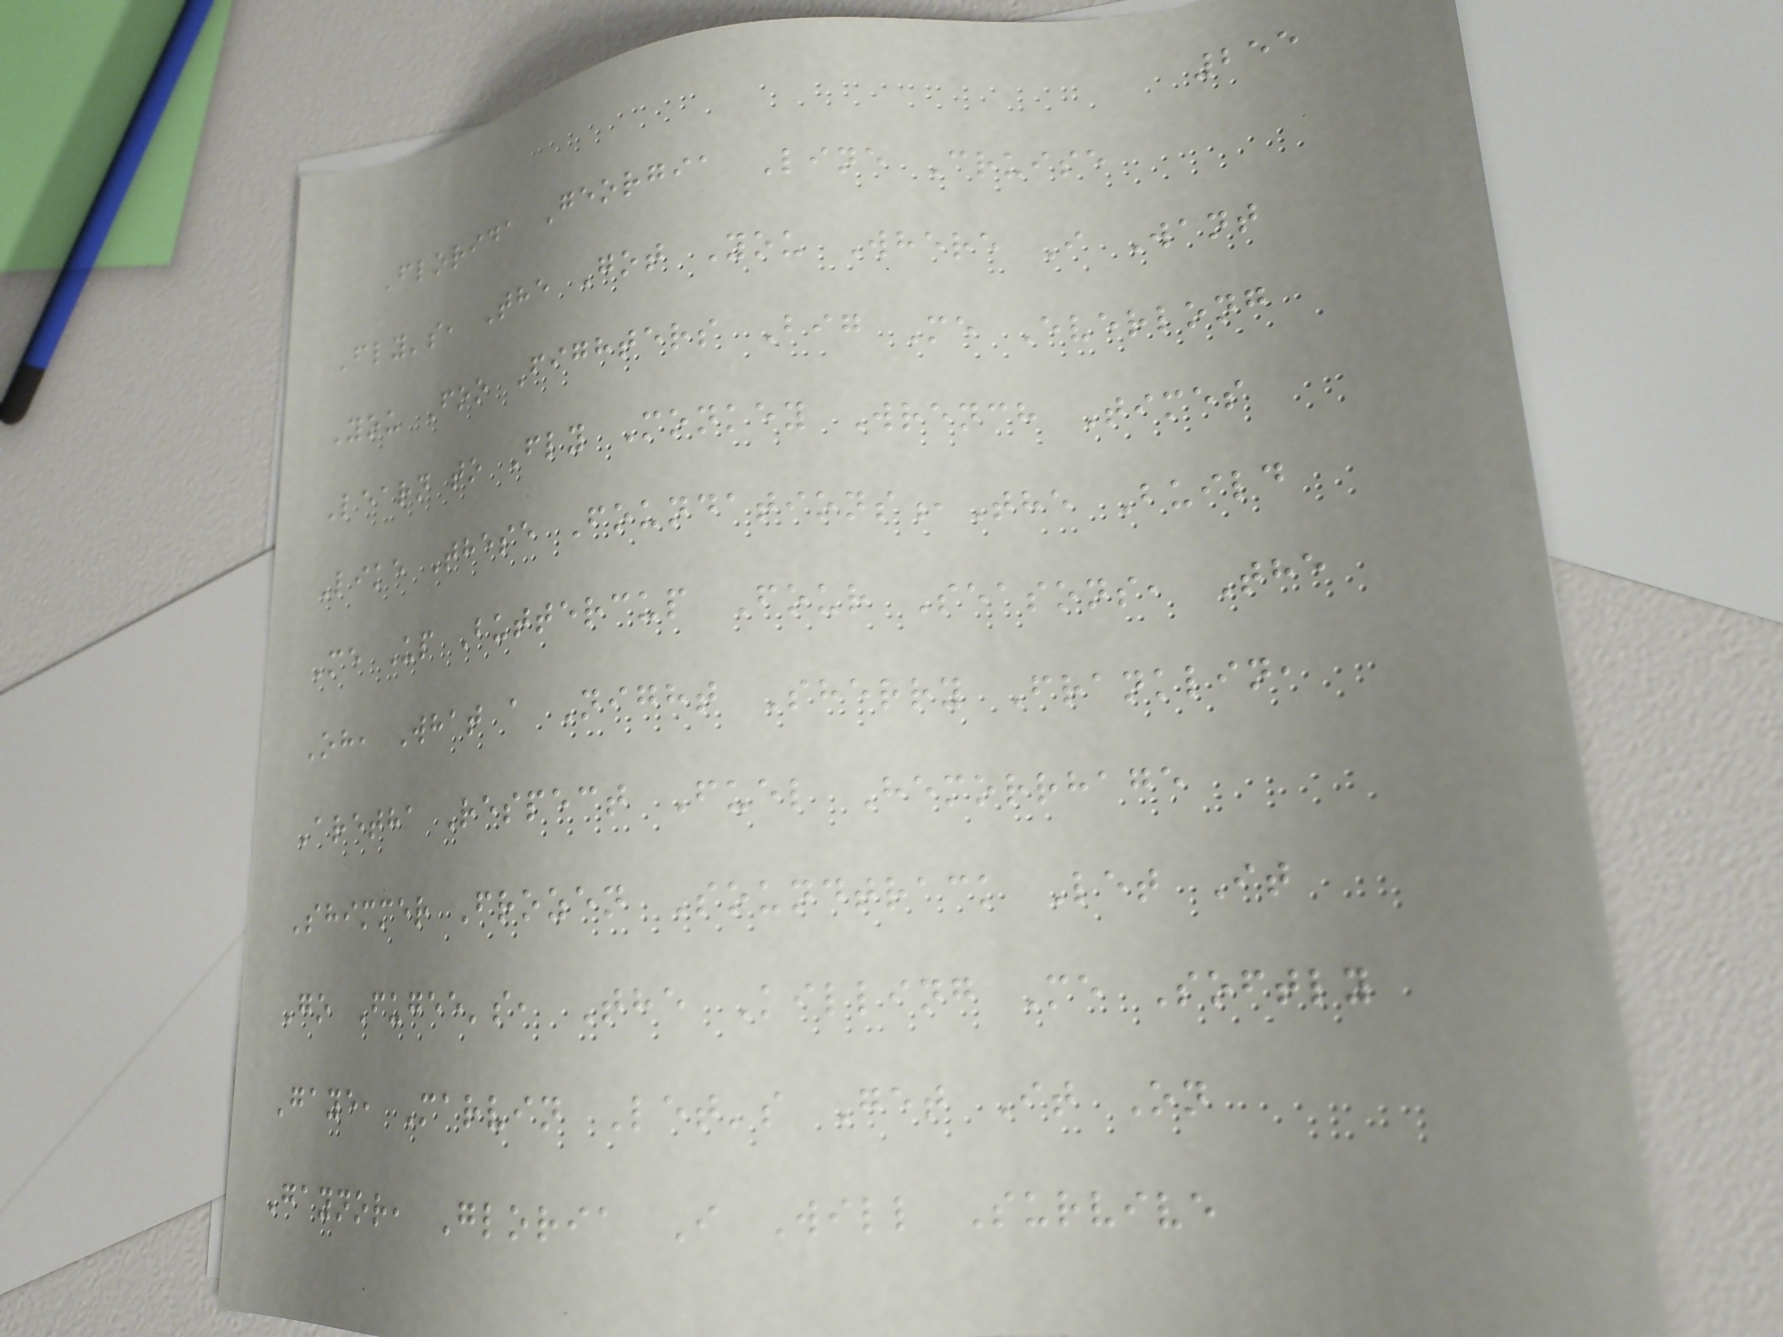255
Florida Georgia Line Cruise
Fly's, The Got You Where I Want
You Foo Fighters Big Me Everlong
Learn to Fly Monkey Wrench Times
Like These Foundations,The Build
Me Up Buttercup Four Seasons, The
Oh, What a Night Sherry Franklin,
Aretha Respect Fuel Hemorrhage
Shimmer Frozen Soundtrack Let It
Go Fugee's, The Killing Me Softly
Gaye, Marvin Let's Get It On
Gaynor, Gloria I Will Survive
